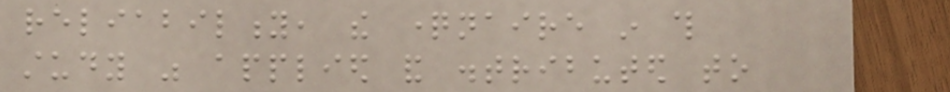reliability, the questionnaire in this
study was applied and distributed to
